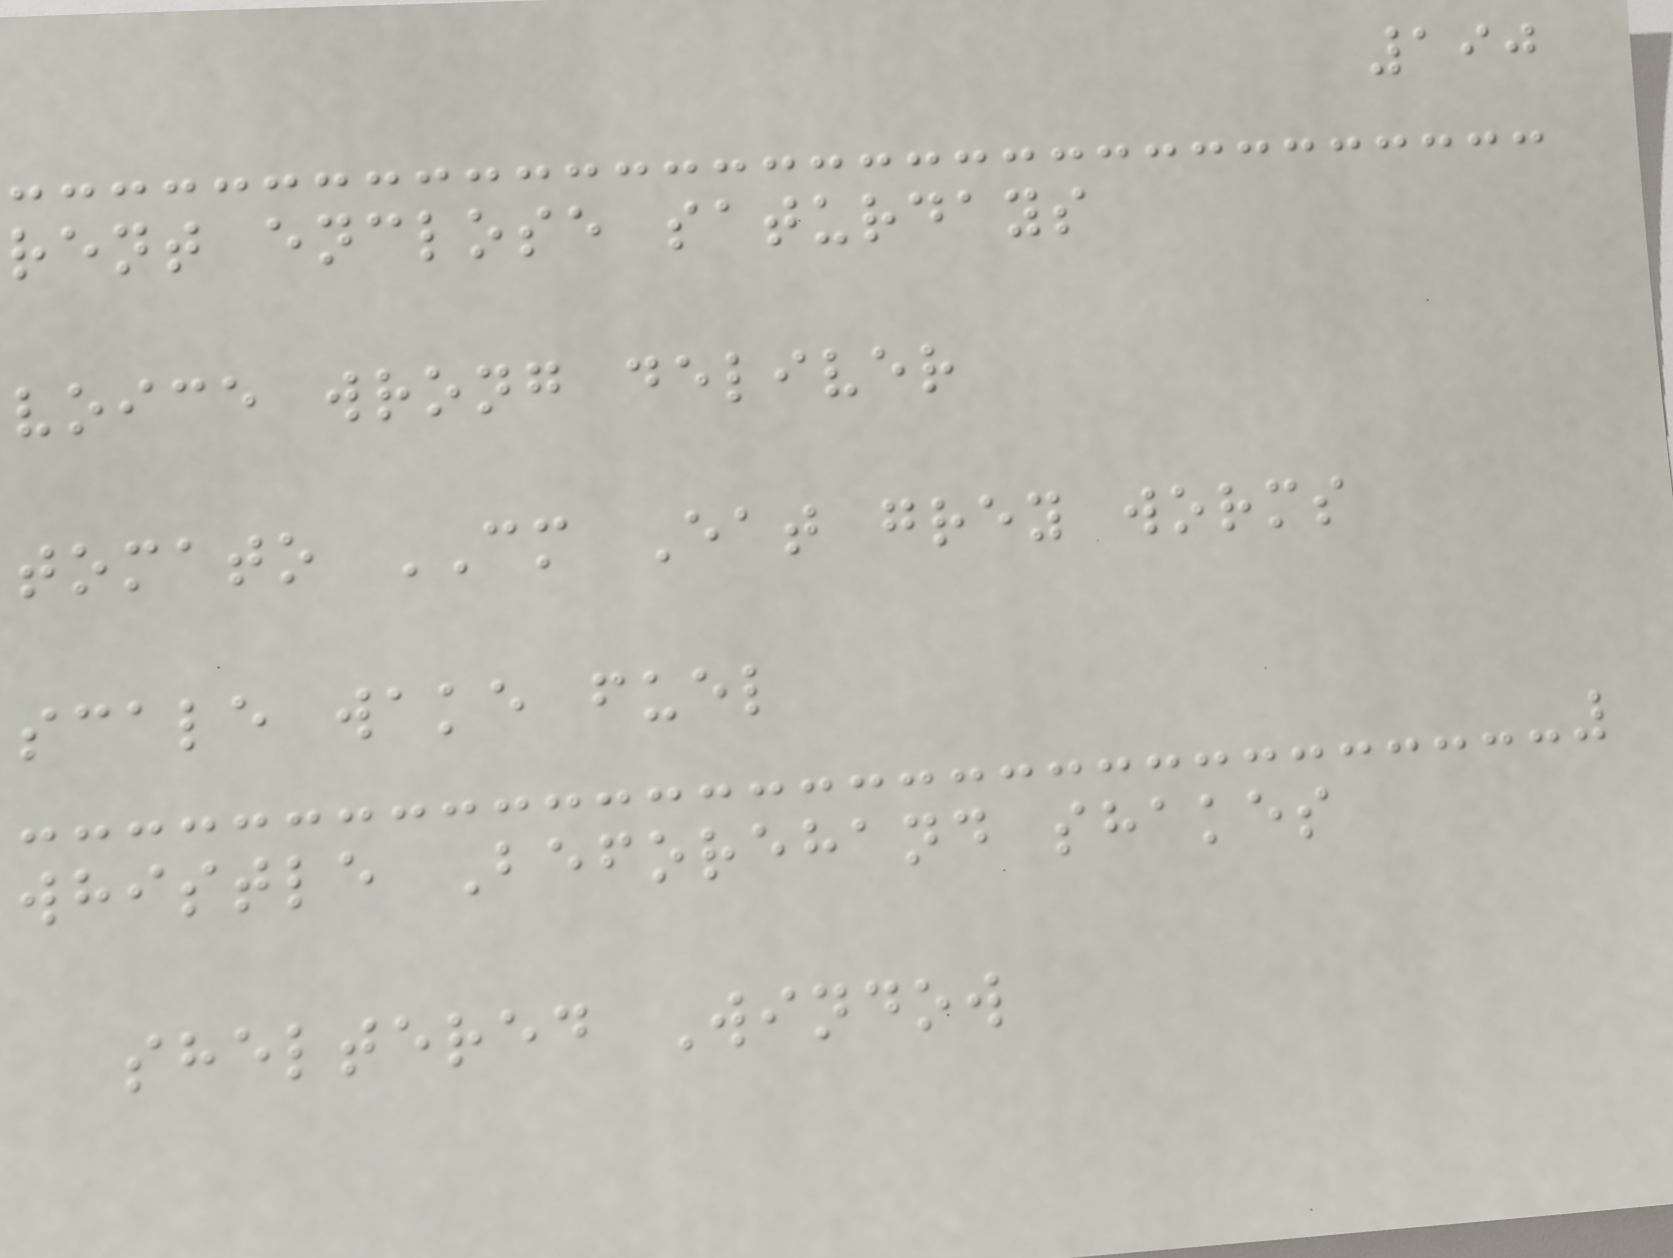190
rent enclose saturdays
voice wrong deliver
tomato CM Eat grey worms
scale wake fuel
whistle Beforehand shakes
sheltered Window
